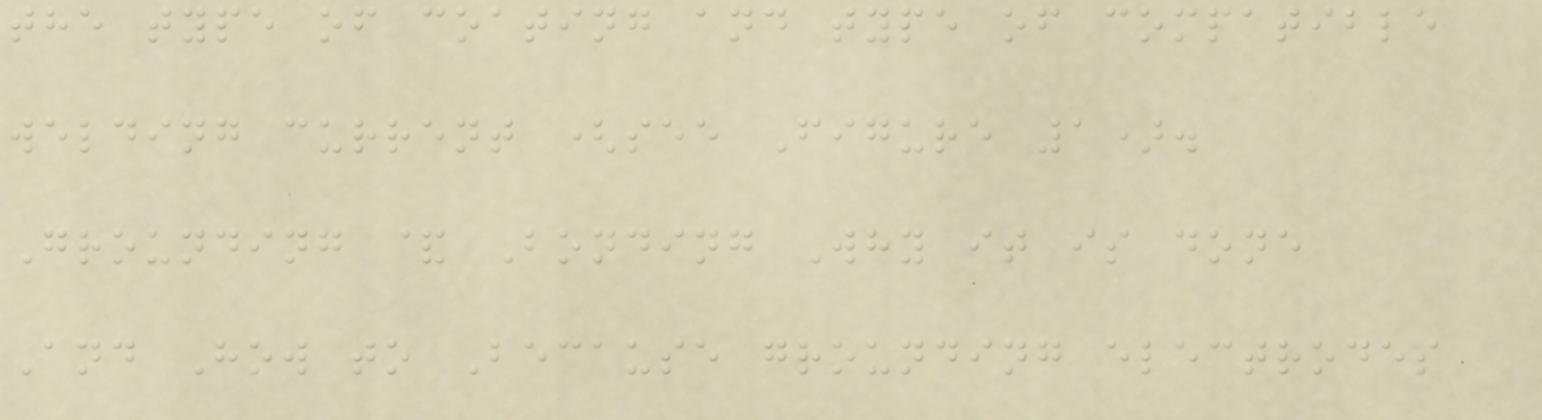the type of coating and type of compatible
welding current (see Figure 1).
Grounding & Bonding Why it is done
And How to Because grounding electrodes
